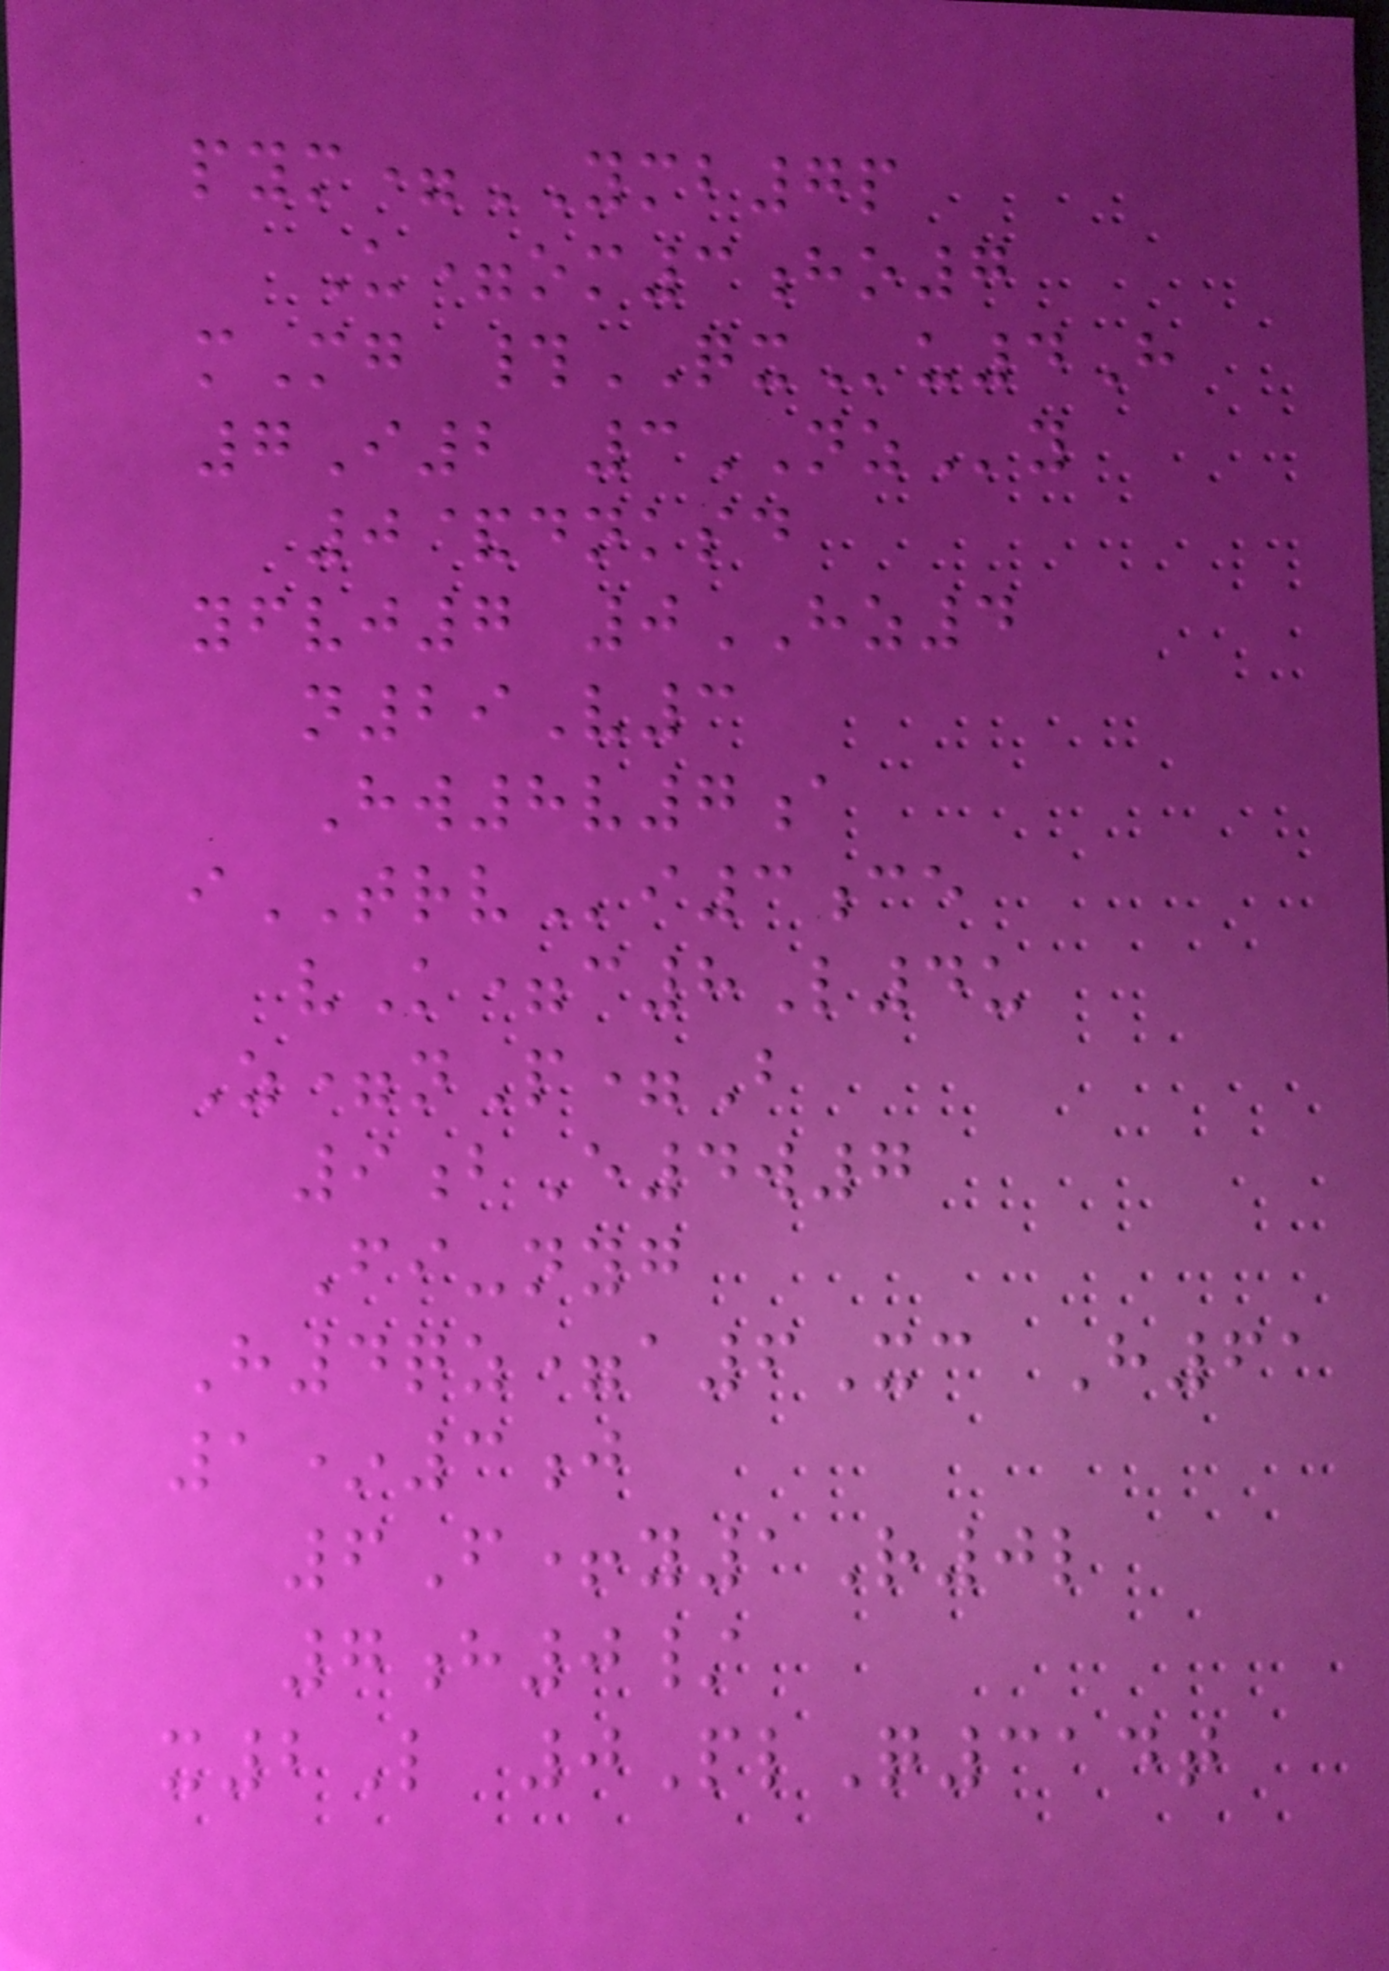pym=YMB7p
U=om3ho7
mMg #QXu4H
7I2 3NZy
0&dnksd
yfvj7 0HZ4
n29V3
Hw8v7a
iTRVi3ce
vK=c8L4u
Z=nP=B
9bE4w7
Fi-nyg
H4qz=a6Xc H61
1*3j
6F+y1R0l
7h0/
x2L 0PlQ314t
